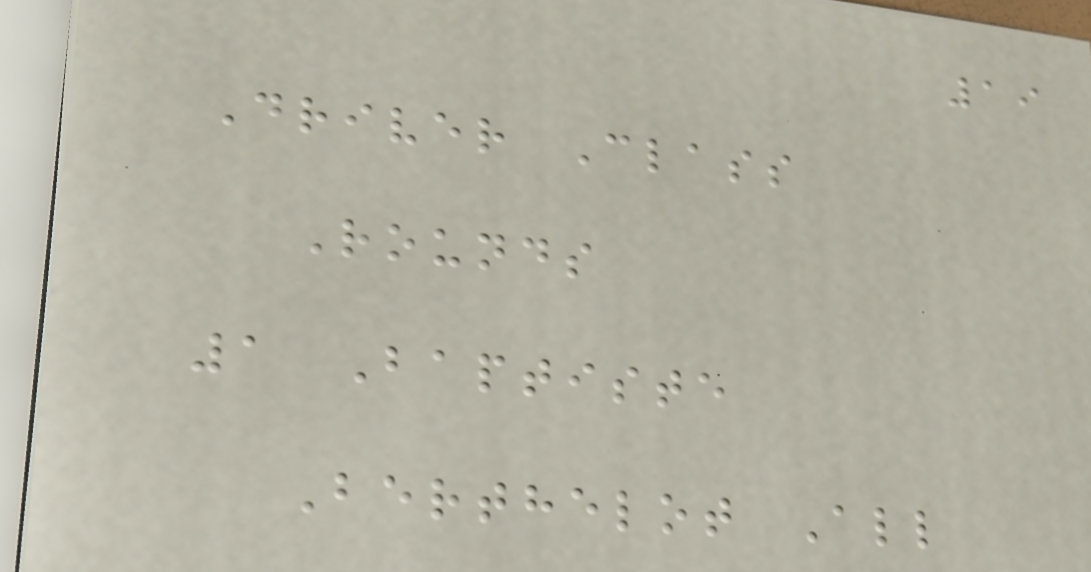19
Driver Class
Rounds
1 Baptiste
Berthelot All
